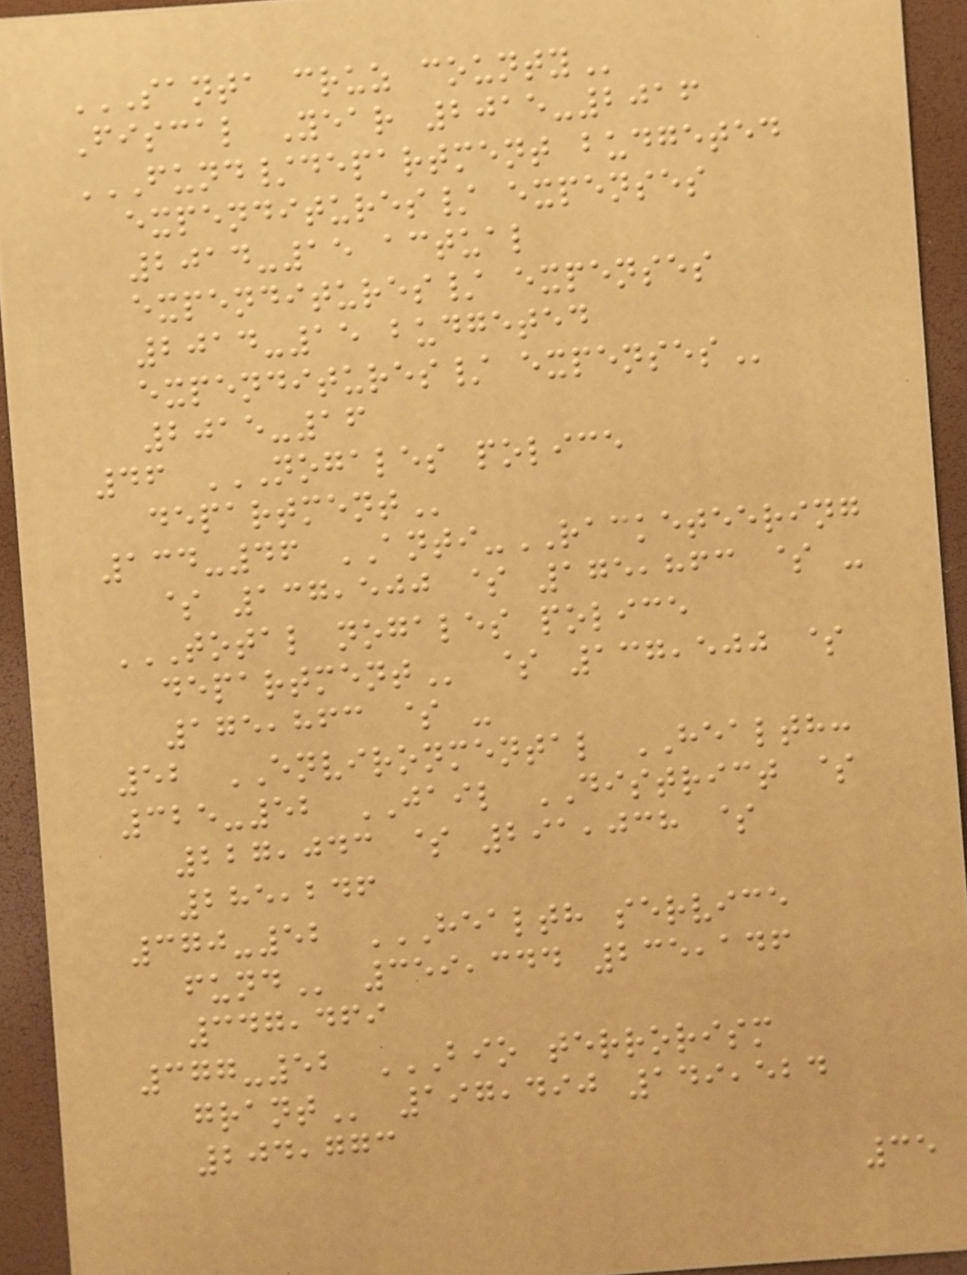SANTA CRUZ COUNTY
Fiscal Year 2015-2016
FUND/DEPARTMENT BUDGETED
EXPENDITURES/ EXPENSES
2014-15 ACTUAL
EXPENDITURES/ EXPENSES
2014-15 BUDGETED
EXPENDITURES/ EXPENSES
2015-16
46 NOGALES POLICE
DEPARTMENT
134-46 ANTI-RACKETEERING
$ 137,500 $ 175,863 $ -
TOTAL NOGALES POLICE
DEPARTMENT $ 137,500 $
175,863 $ -
52 ENVIRONMENTAL HEALTH:
325-52 JAIL DISTRICT $
227,043 $ 291,038 $
285,246
370-52 HEALTH SERVICE
FUND 359,344 235,146
347,469
377-52 BIO TERRORISM
GRANT 197,490 149,524
204,773
35
